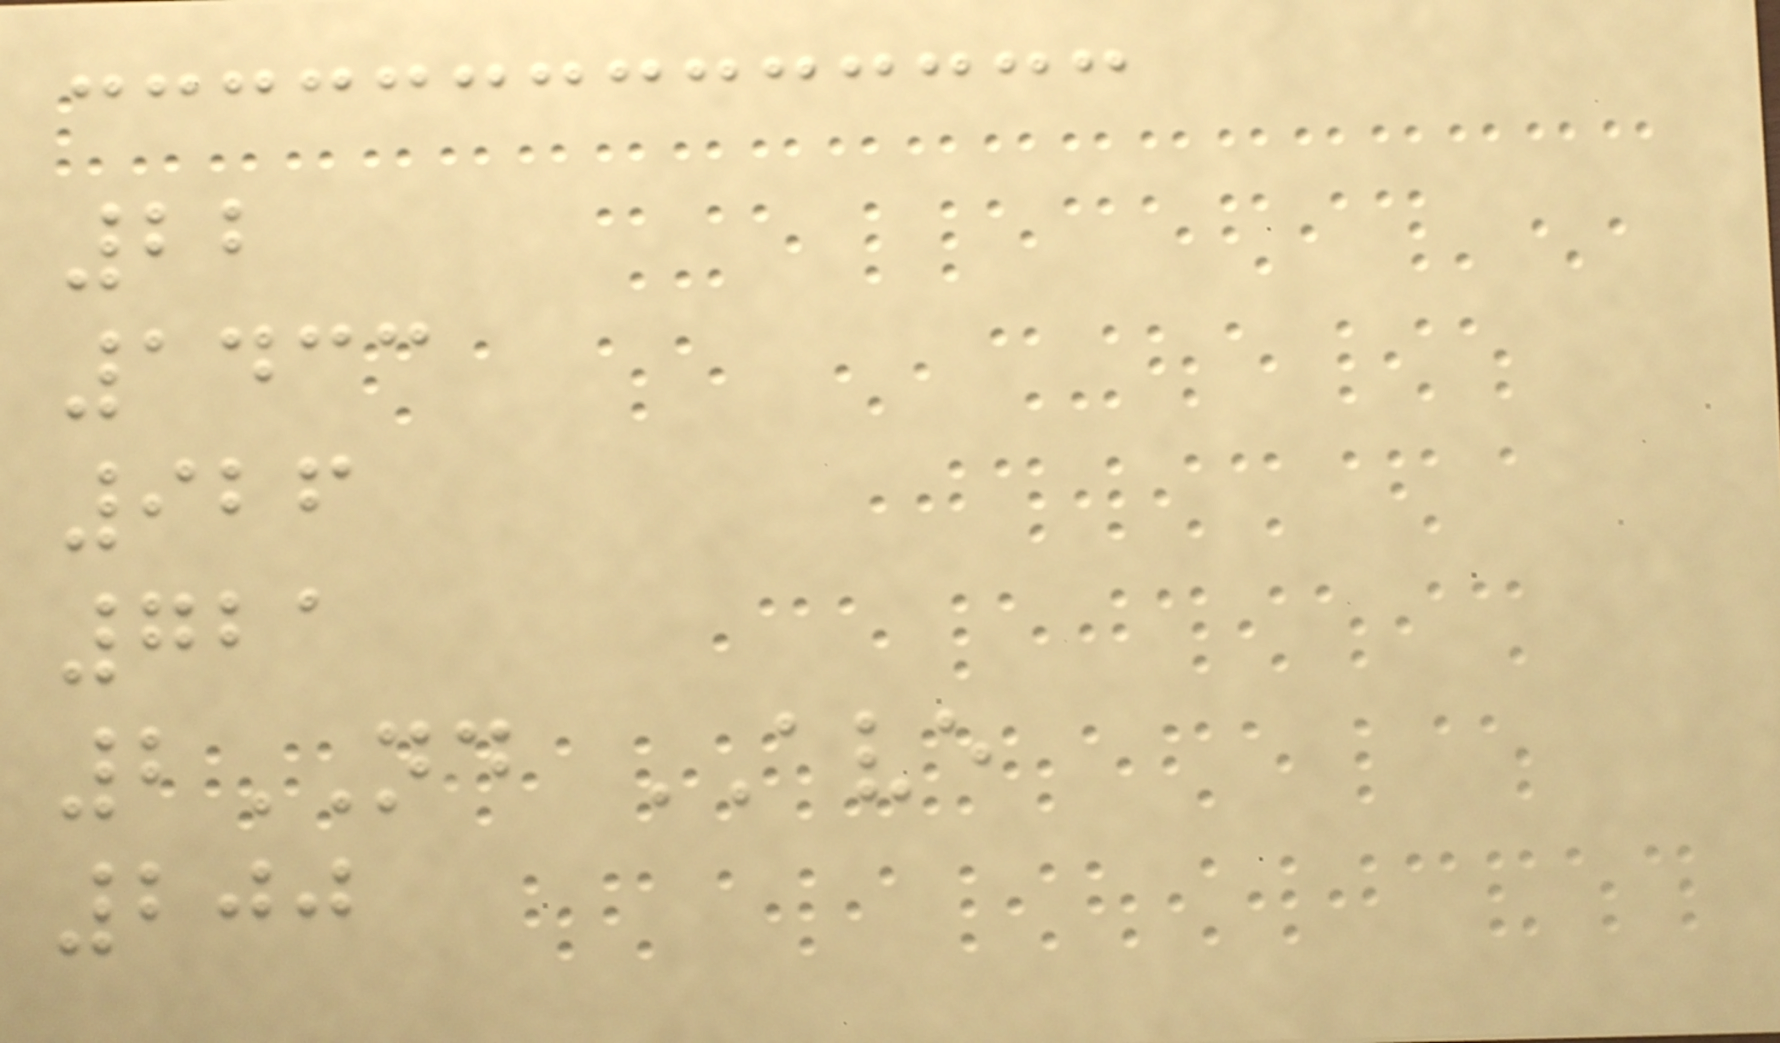22
1433
926
721
2ND AVE
200
